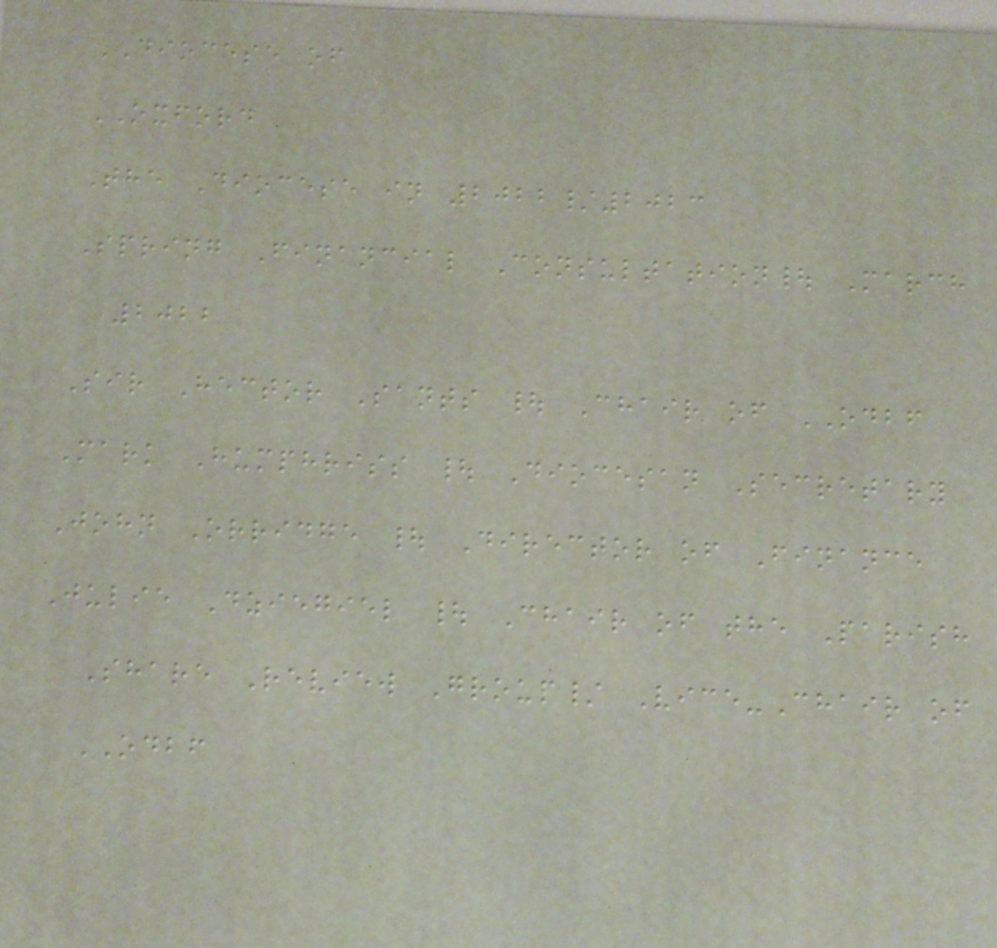DIOCESE of
OXFORD
The Diocese in 2022/2023
Spring Financial Consultation| March
2022
Sir Hector Sants | Chair of ODBF
Mark Humphriss | Diocesan Secretary
John Orridge | Director of Finance
Julie Dziegiel | Chair of the Parish
Share Review Group/ Vice-Chair of
ODBF
